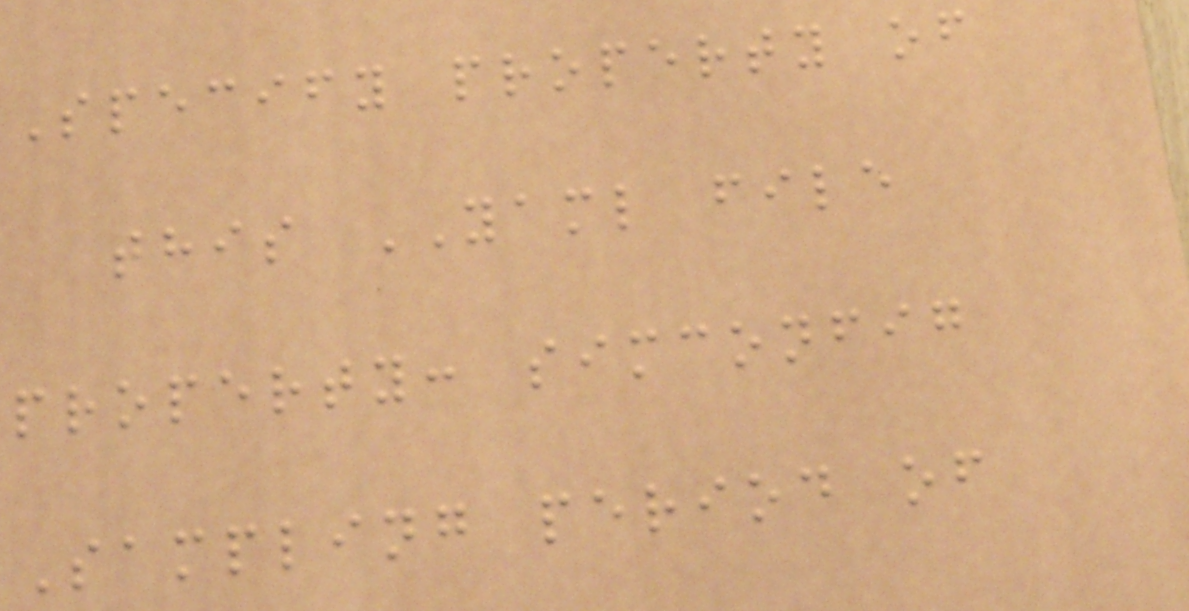Specify property of
this YAML file
property: simconfig
Sampling period of
